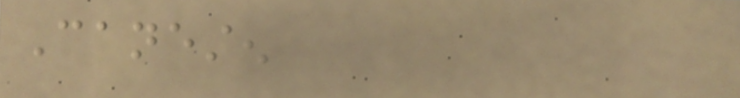Canesten
